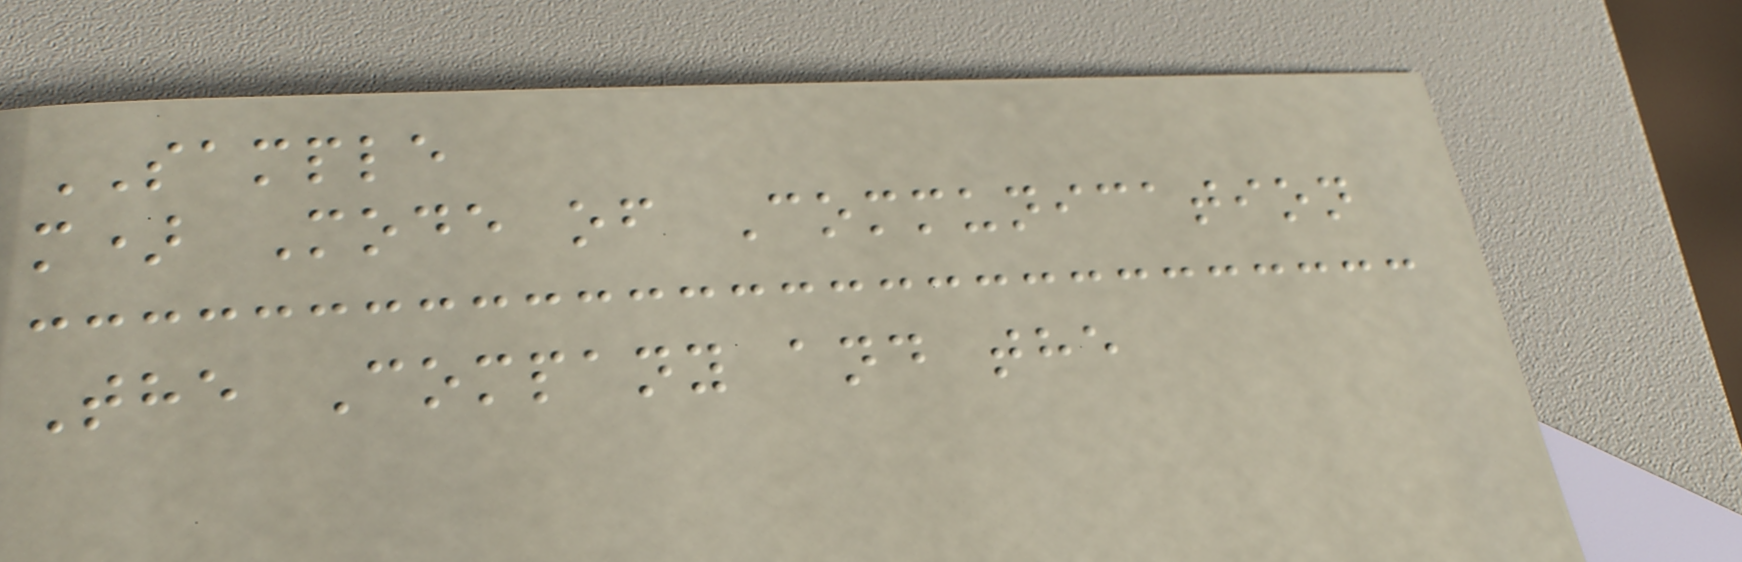SAMPLE
m) Mode of Communication
The Company and the
